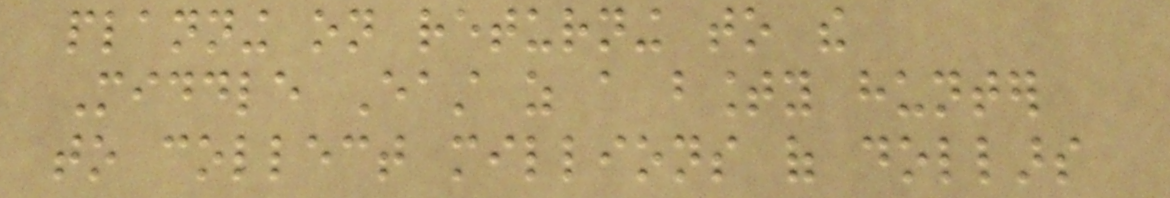planning on returning to the
Middle East as a bounty hunter
to collect millions of dollars
